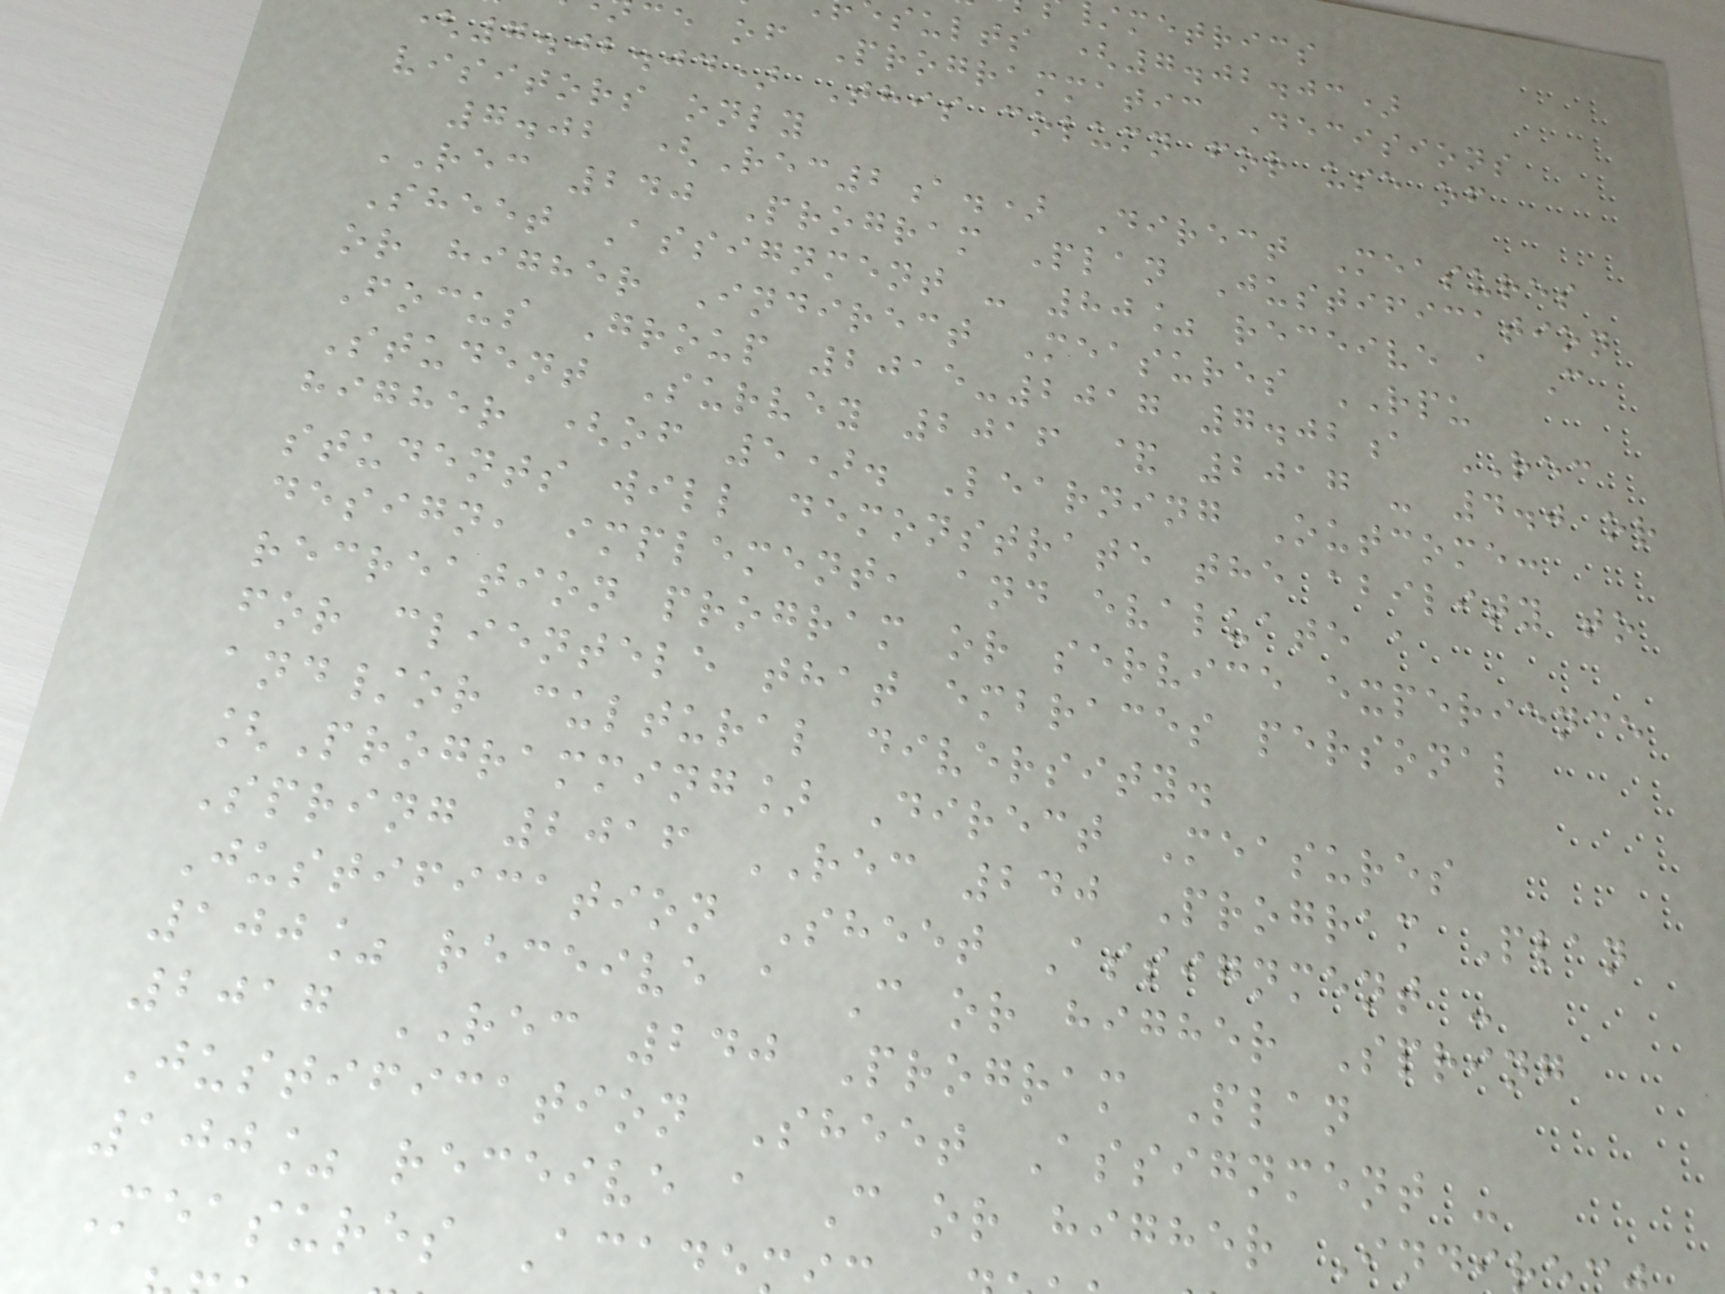metrics
sults (7.02.03)
ce of Programmatic Decisions
(7.02.04) This column for use of
visitors only
7.02 (Rec2a.) Direct Measures
REC 240 Program Plan Justification
Sheet Assignment - 80% receive a C
or higher Indirect Measures RPU
Focus Group 2015-2017 7.02a REC
Student Survey 2016 & 2017 - 4.0 or
higher (of 5). Learning Outcome:
students will demonstrate the ability to
design, implement, and evaluate a
recreation program or service experience
for clientele that embraces personal
and/or cultural diversity.
[Programming] Direct Measures
Spring 2016 REC 240 Program Plan
Justification Sheet Assignment -
100% receive a C or higher Spring
2017 REC 240 Program Plan
Justification Sheet Assignment -
100% receive a C or higher Indi
Measures Acade
